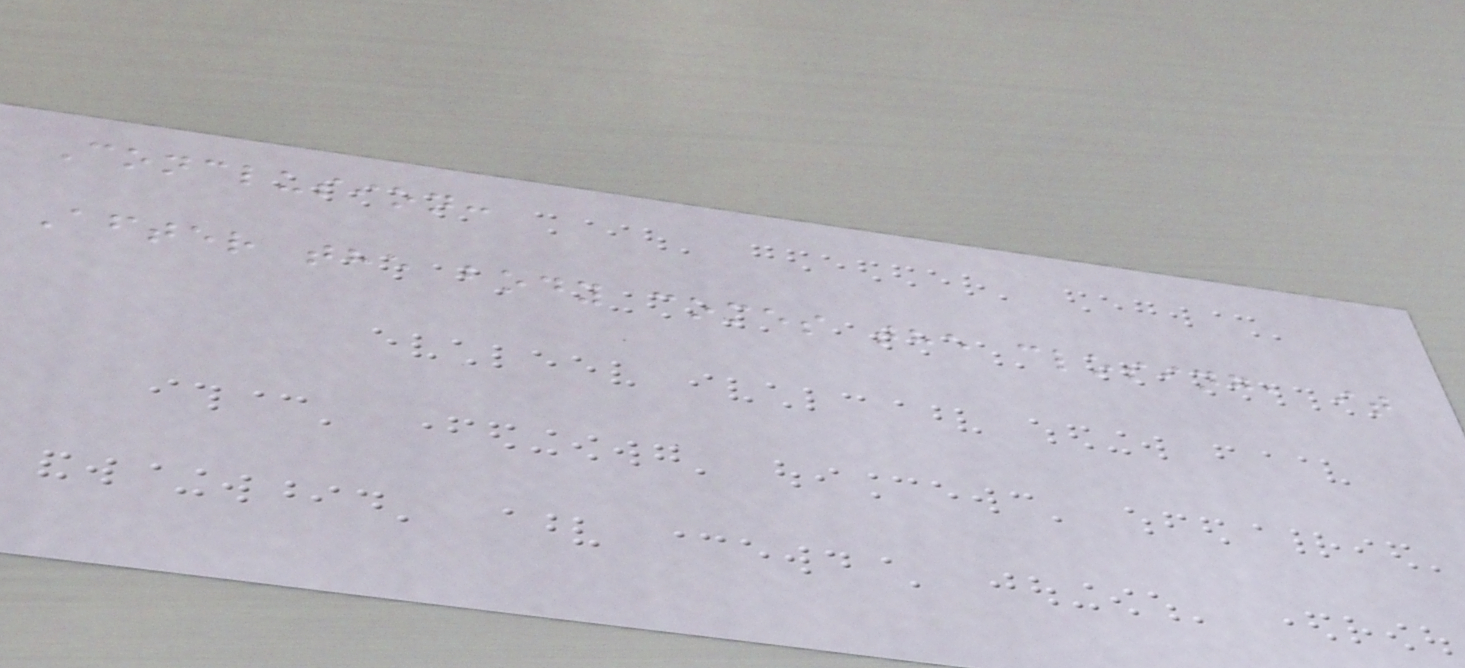Conclusion:
After the body comes the closing, it
